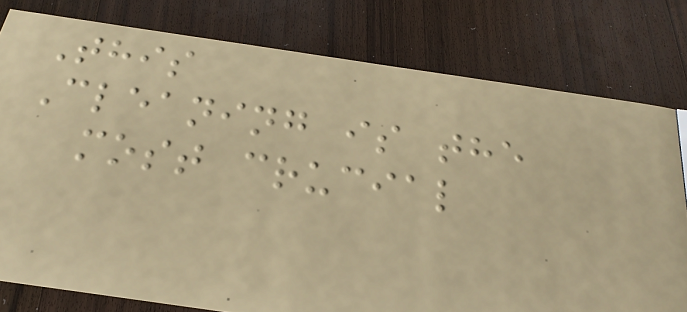This
Cleaning is the
most crucial
